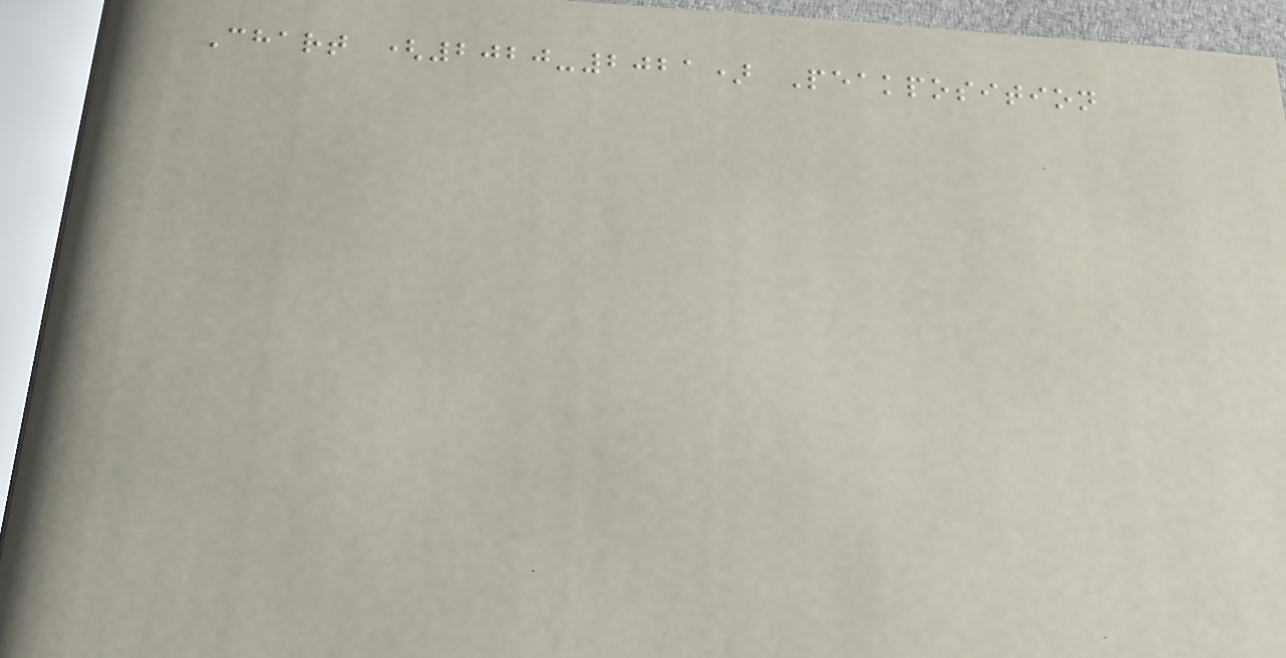Chart (2020-2021) Peakposition
